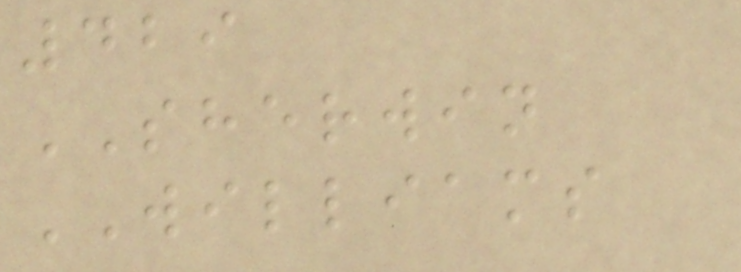429
SHERWIN
WILLIAMS
